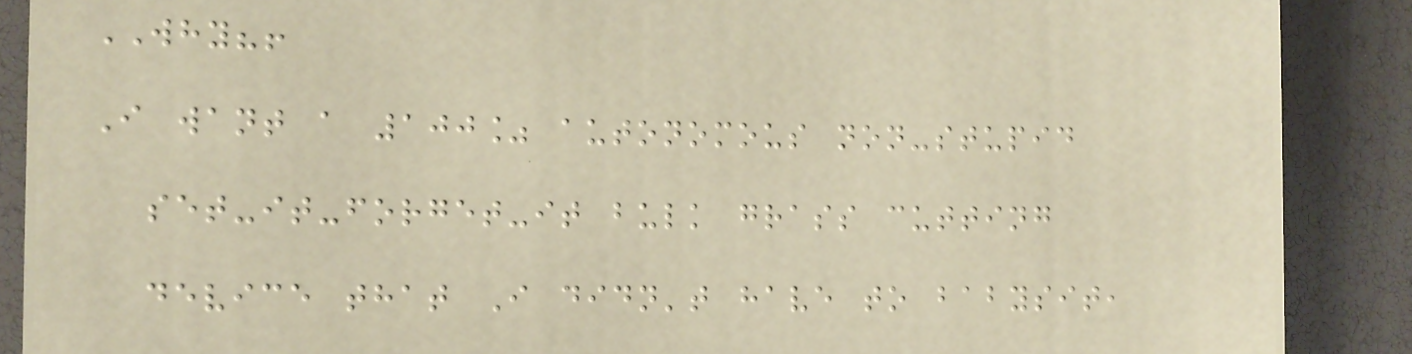WHY?!
I want a 100% autonomous non-stupid
set-it-forget-it bulk grass cutting
device that I didn't have to babysit,
